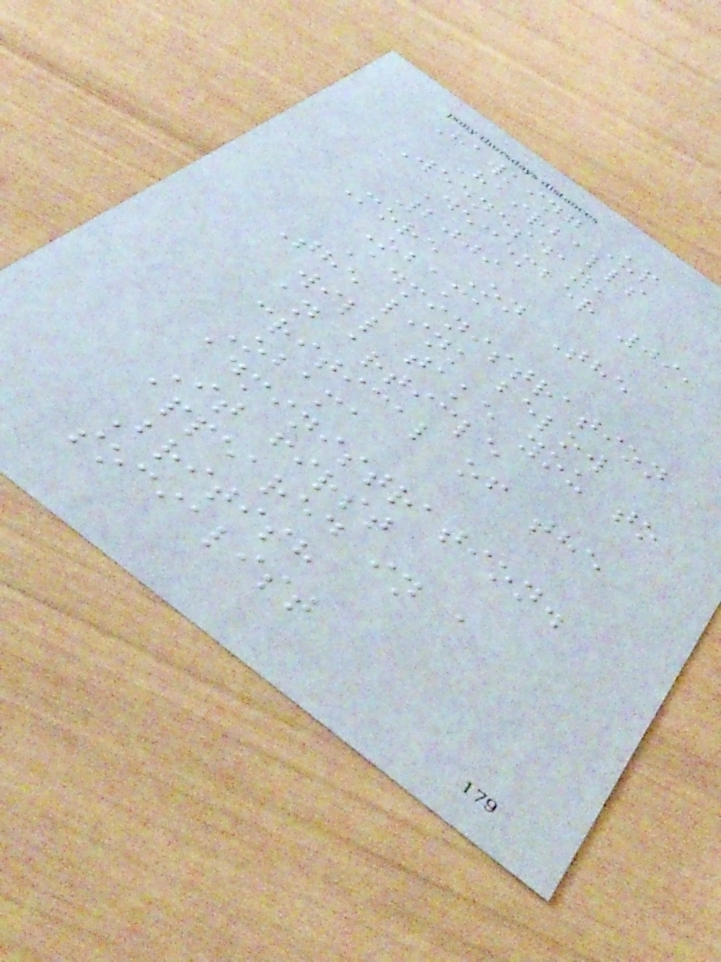Hawking Up
Hairballs
Wednesday,
December 09,
2009
More On The
Obama
Administration
The link below
will take you to
an article
critical of the
Obama
administration.
It first
appeared in a
British
socialist
